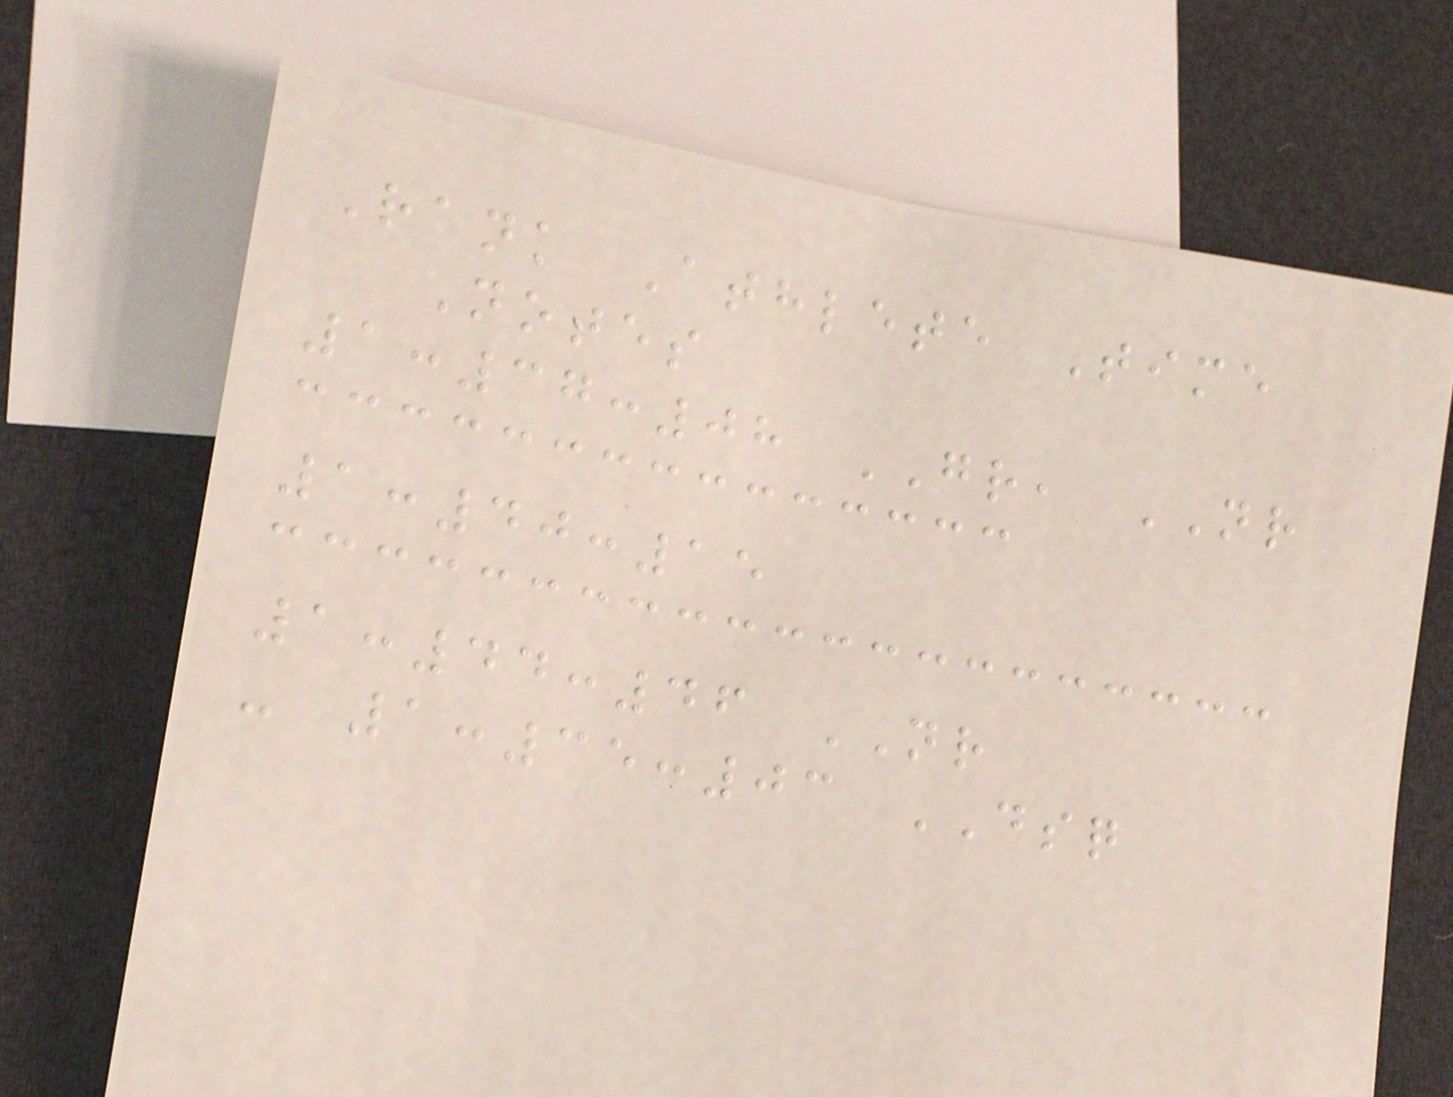Rank Athlete Time
Notes
1:37:08 GR, NR
1:40:15
1:44:46 NR
- 1:35:03 DSQ
